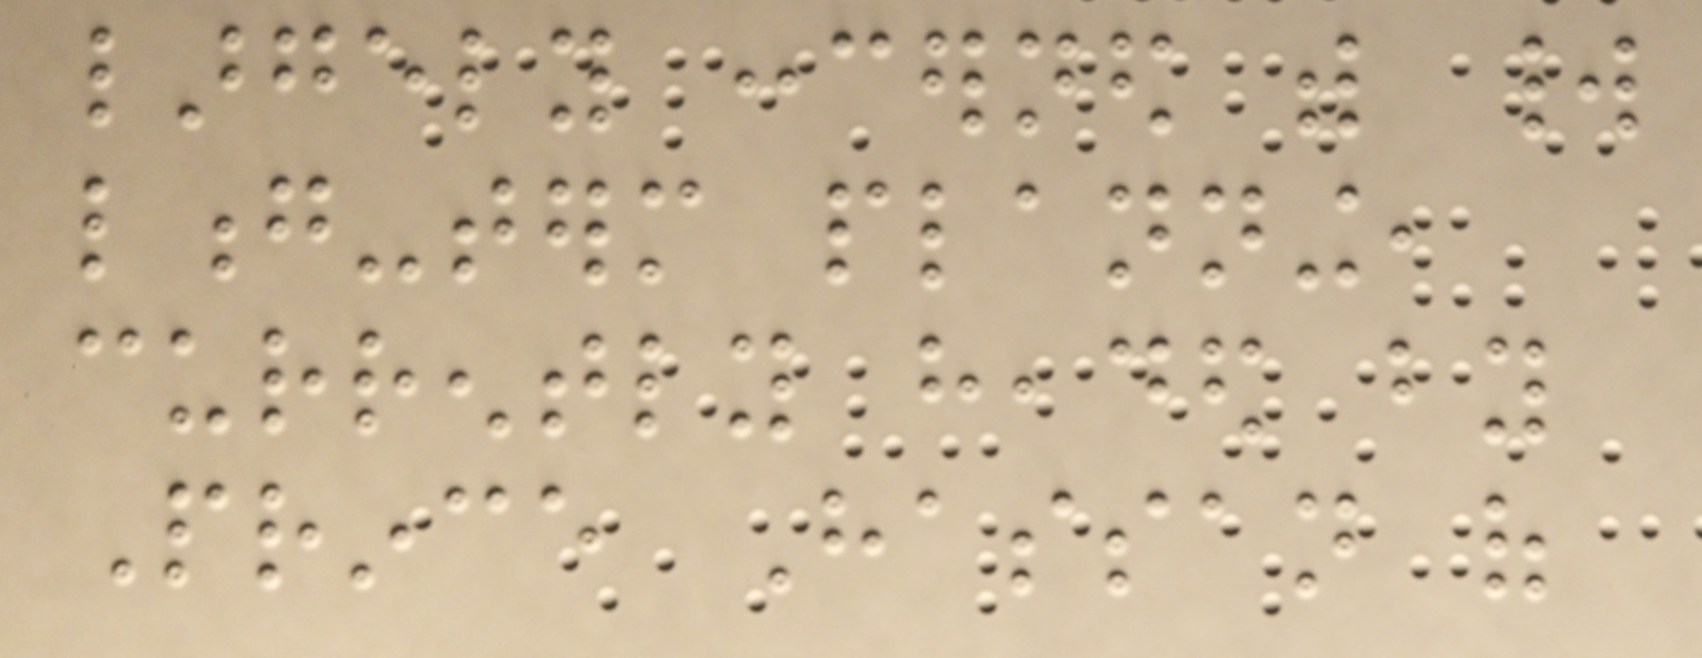largely concerned with world
long-term planning,
currently headed by
Prince Hassan of
